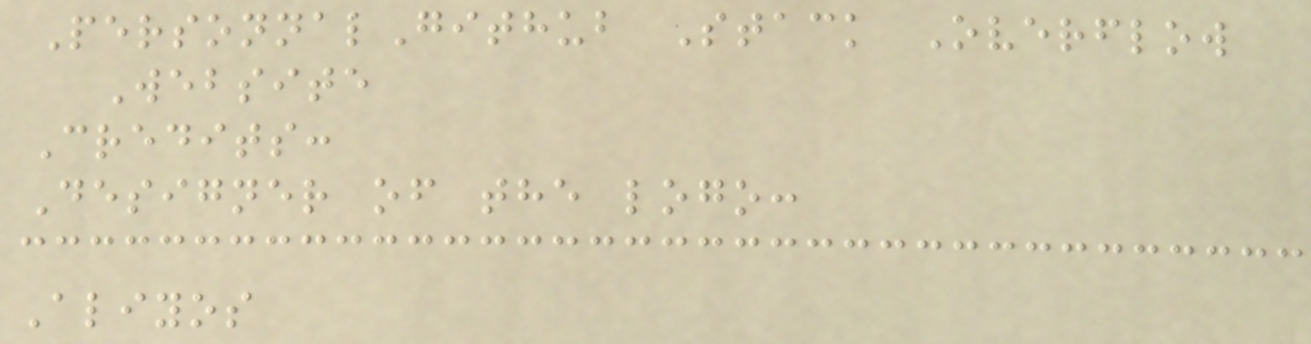PersonnalGithub Stack Overflow
Website
Credits:
Designer of the logo:
Aliyos
